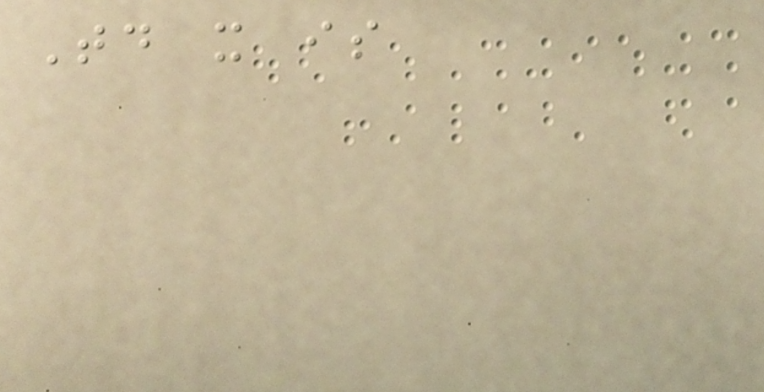Today it is
